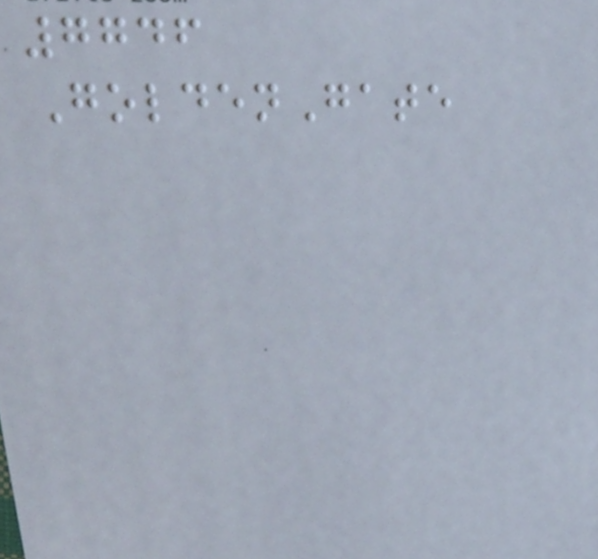7746
GoldenGate
